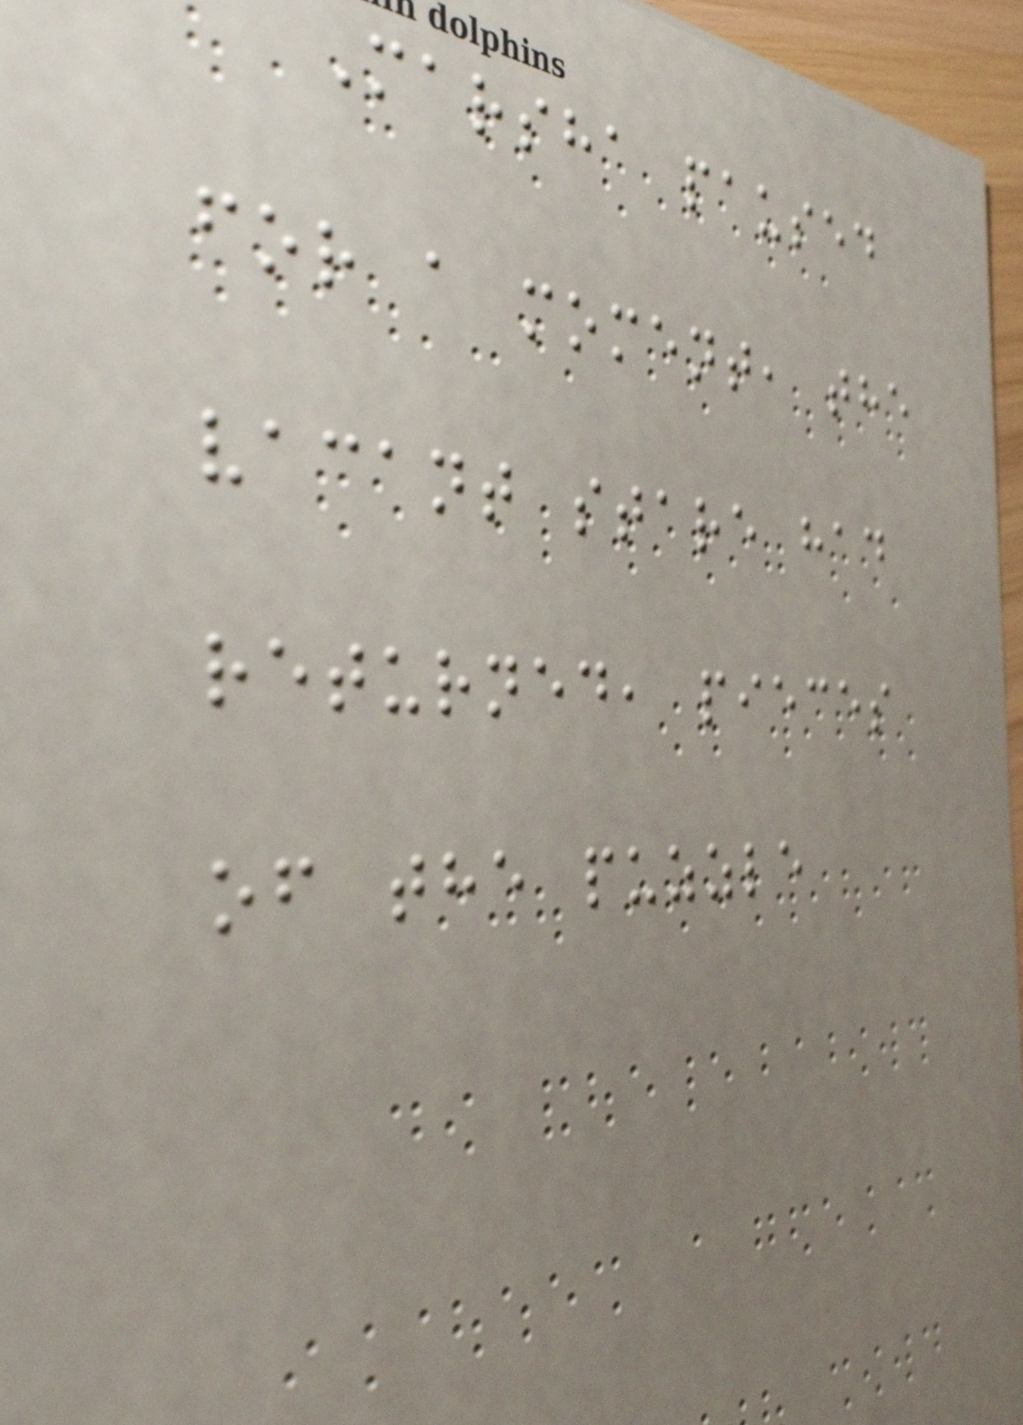Marsha paused
for a moment, the
vacant stare had
returned, pieces
of the puzzle
